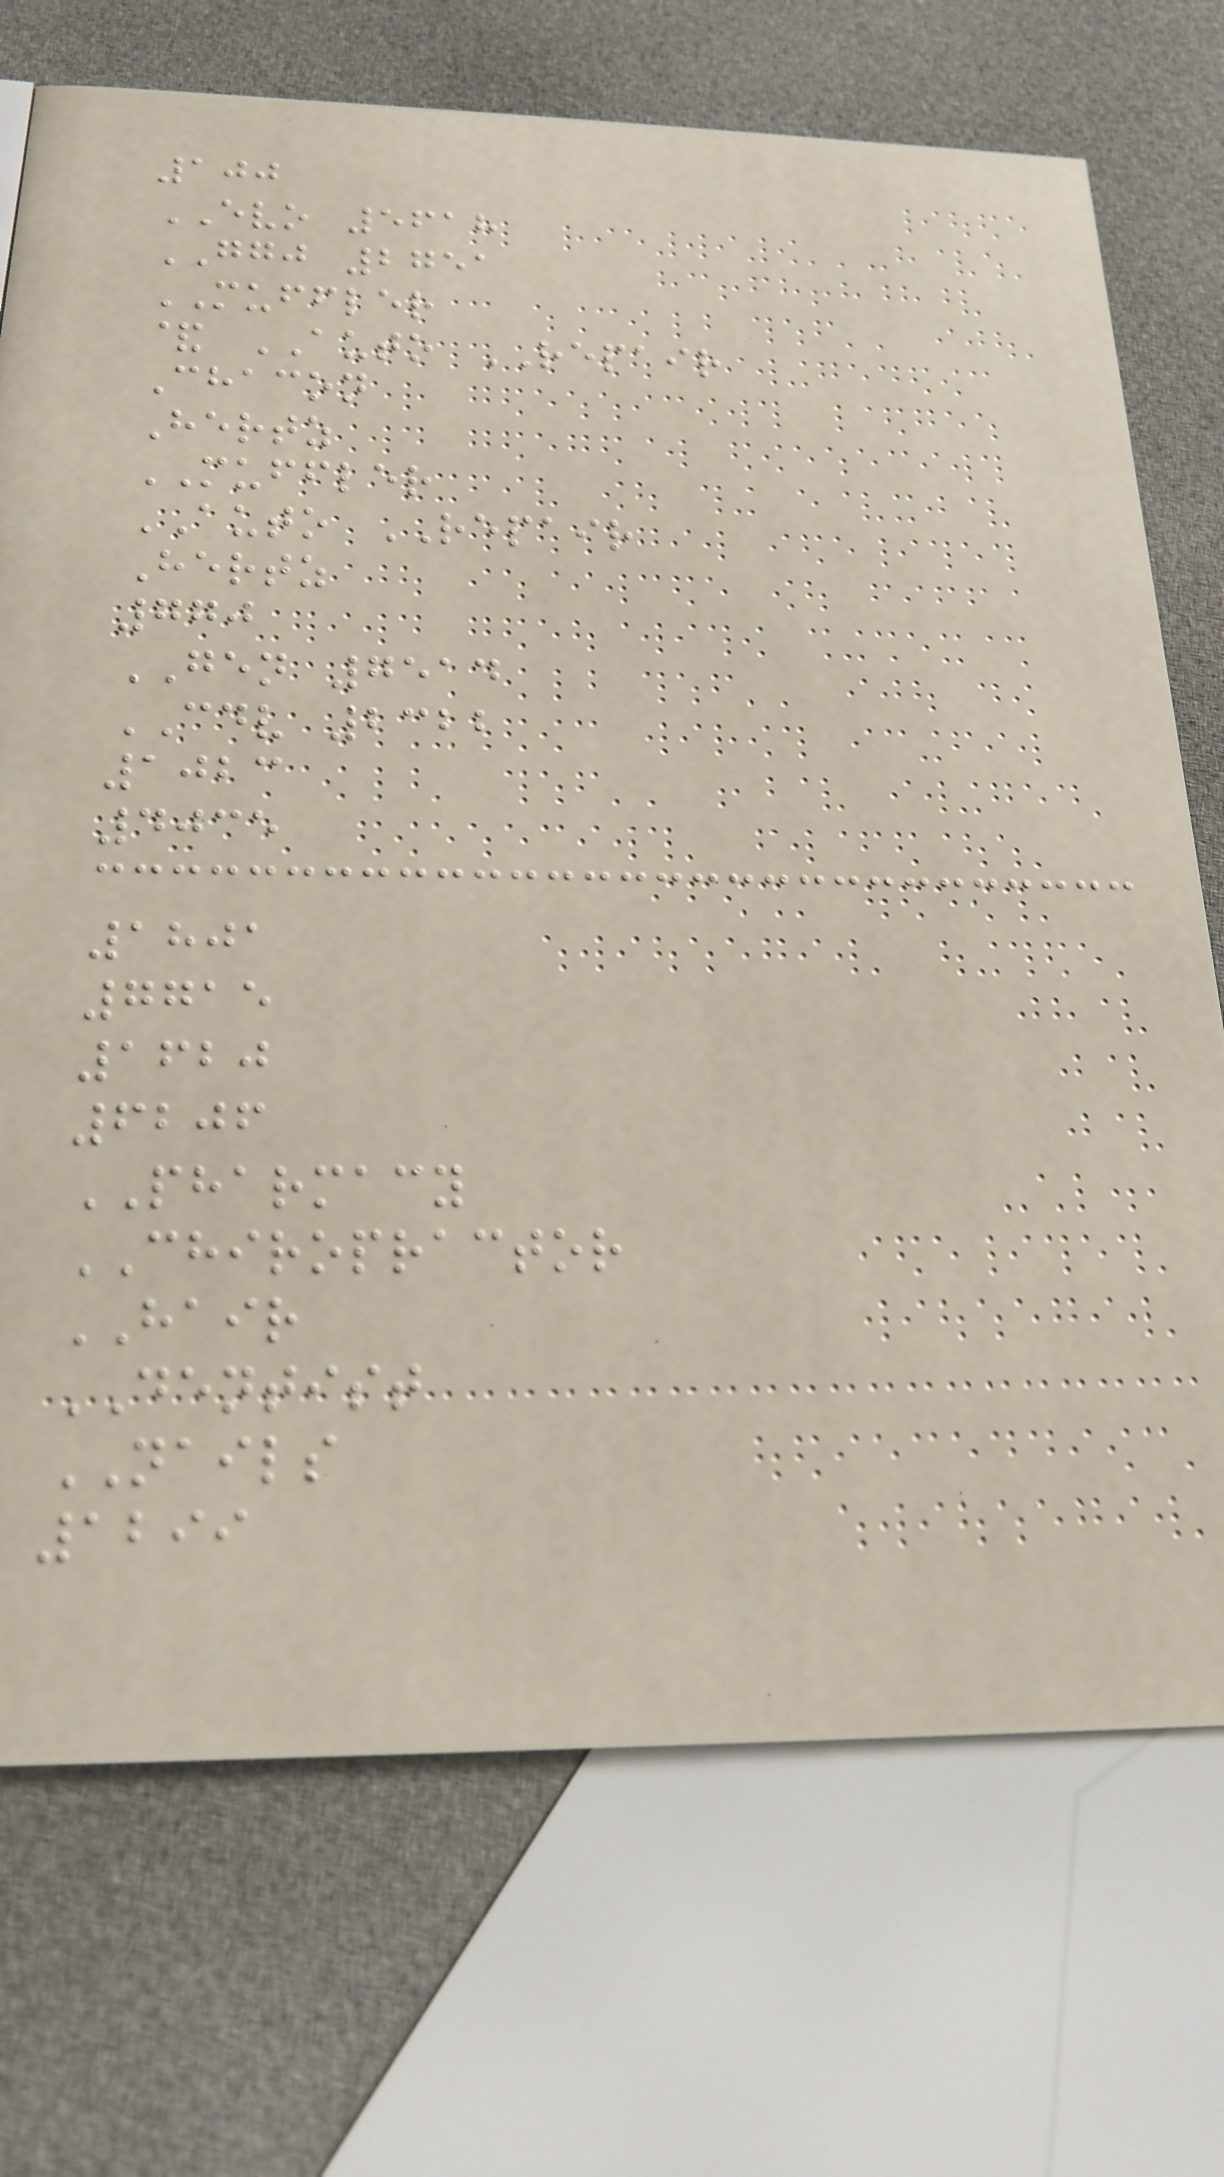100
EVO 5618
GGJ 2751
MUFFLER
& AUTO REPAIR
Chacon
Hertz
MUFFLER
AUTO REPAIR
Hertz
770
GEN 7514
CDV 2322
1023
4035
1801
7715
1620
6206
PHARMACY
CHIROPRACTOR
HAIR
DENTIST
NAILS
1299
